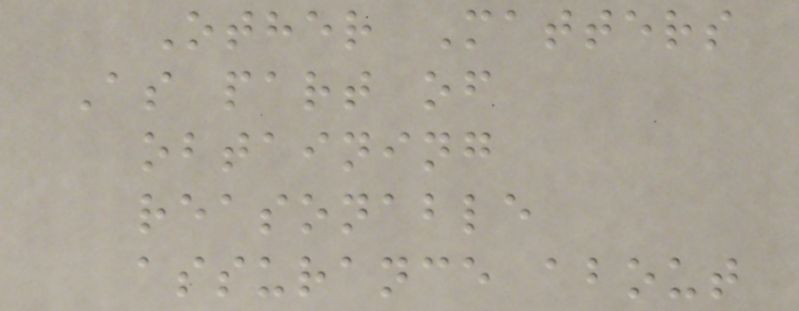Other Matters
As part of
obtaining
reasonable
assurance about
